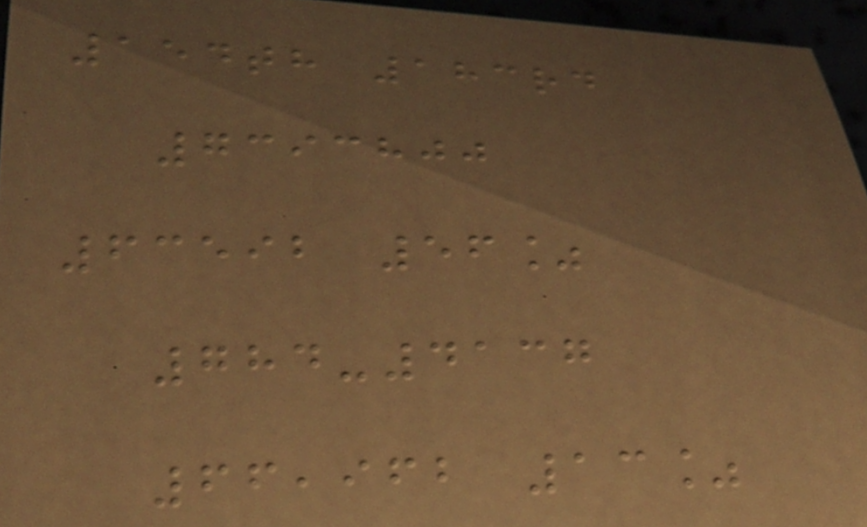154th 183rd
7393800
63592 56%
784-4137
66,962 13%
